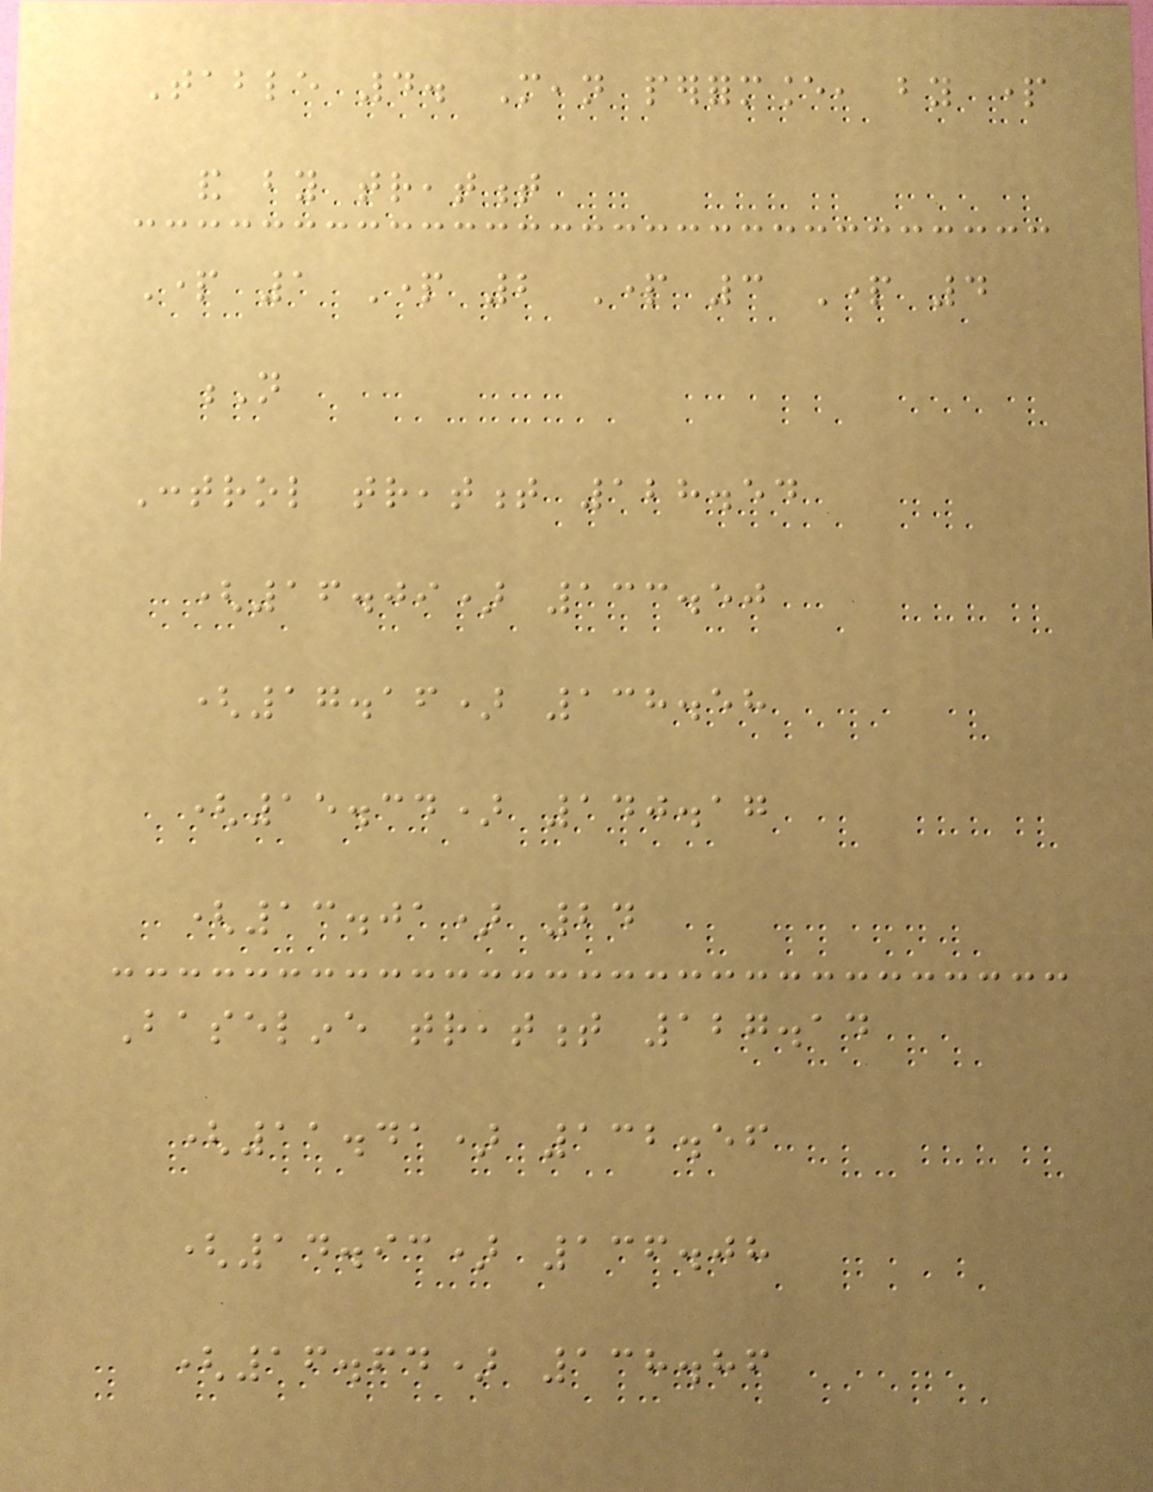Table 4. Mean performance, by part
and by treatment
Part 1 Part 2 Part 3 Part 4
N
Control treatment 128.54
(16.09) 133.50
(17.16) 138.58
(15.34) 140.17
(13.01) 24
Baseline treatment 127.14
(11.41) 132.56
(14.93) 136.08
(16.64) 138.86
